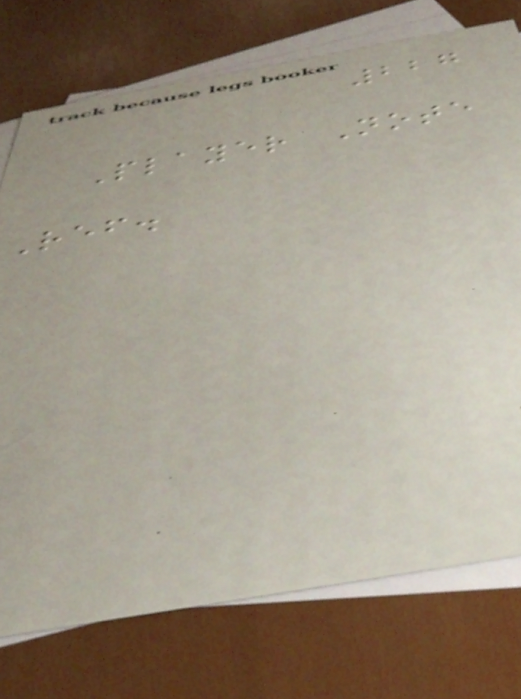227
Player Note
Ref.
